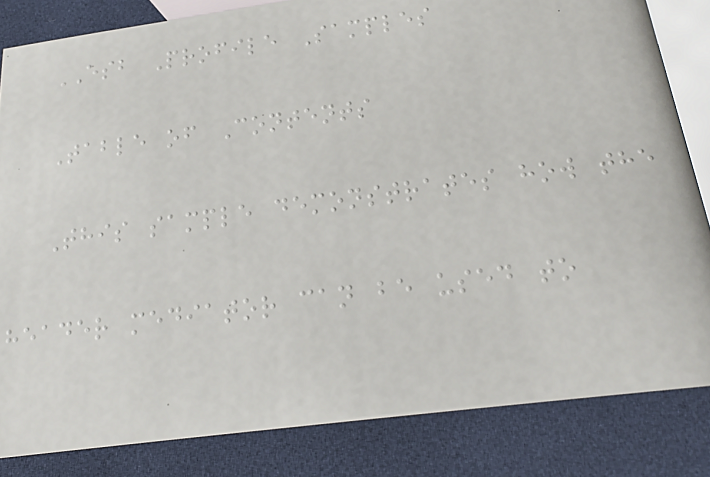ESB Profile Samples
Table of Contents
This sample demonstrates how the
header mediator can be used to
